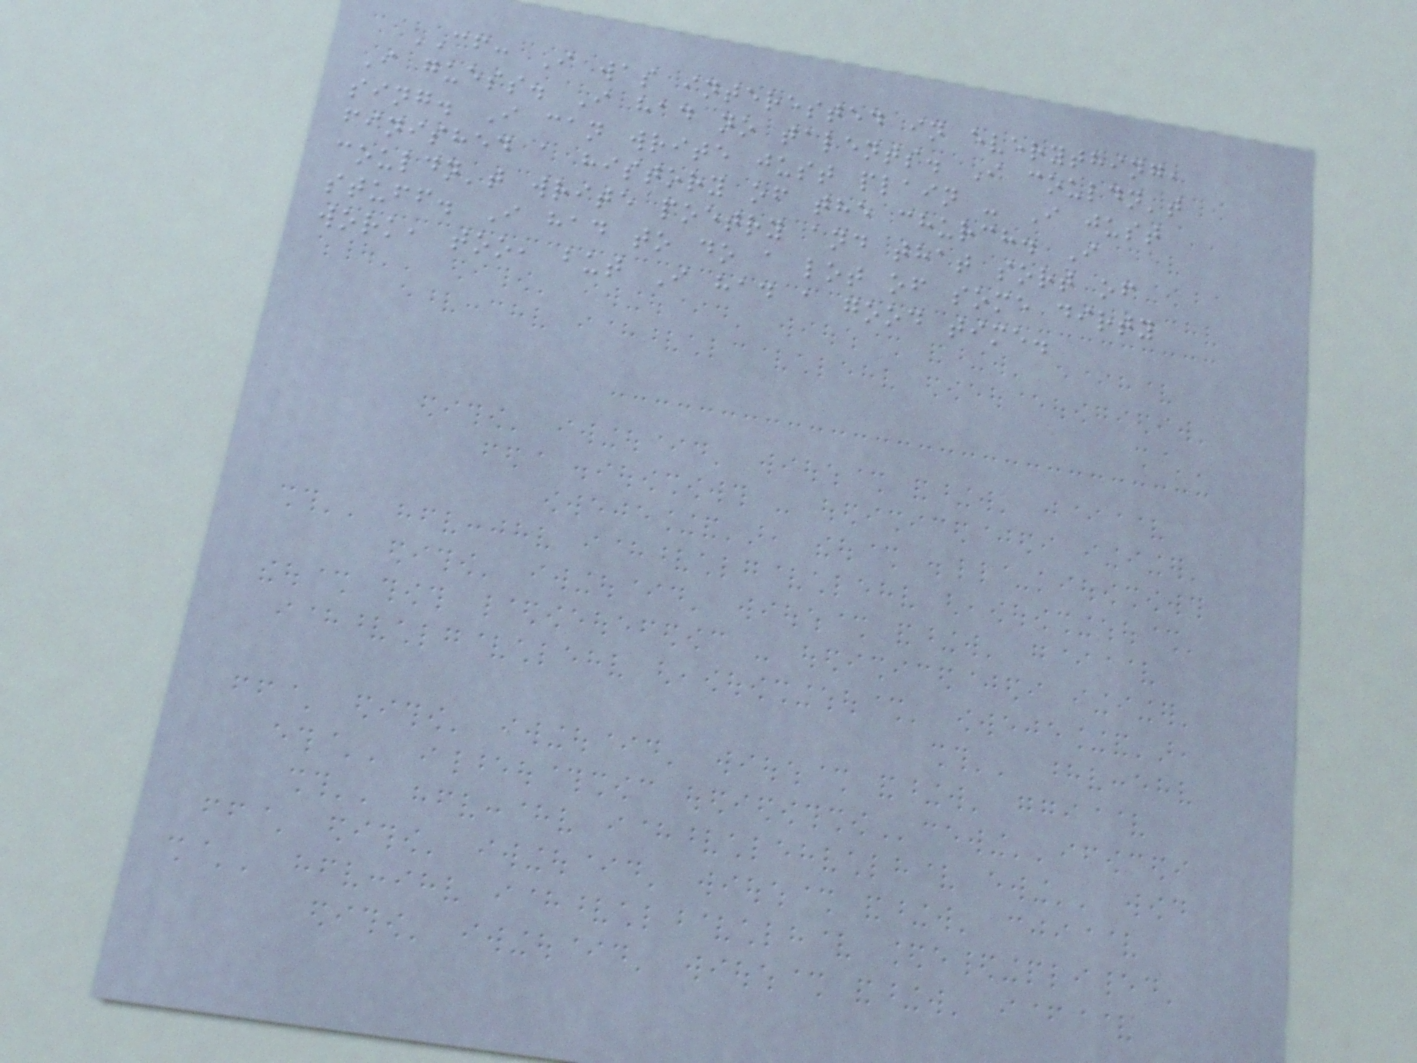CF: I was interested in everything,
I guess. I had no talents. I couldn't
sing. I can write just plain - I just
finished a history of the church. I
couldn't write poetry and that sort of
stuff. I had to do a lot of some dirty
work, too, but I had a good time.
